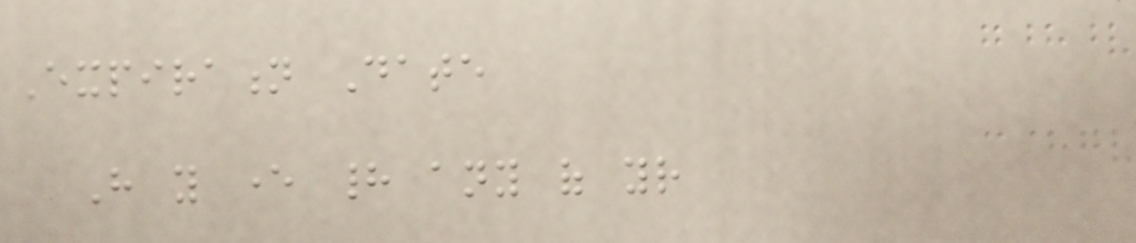Expiration Date
Have you ever had any of your
